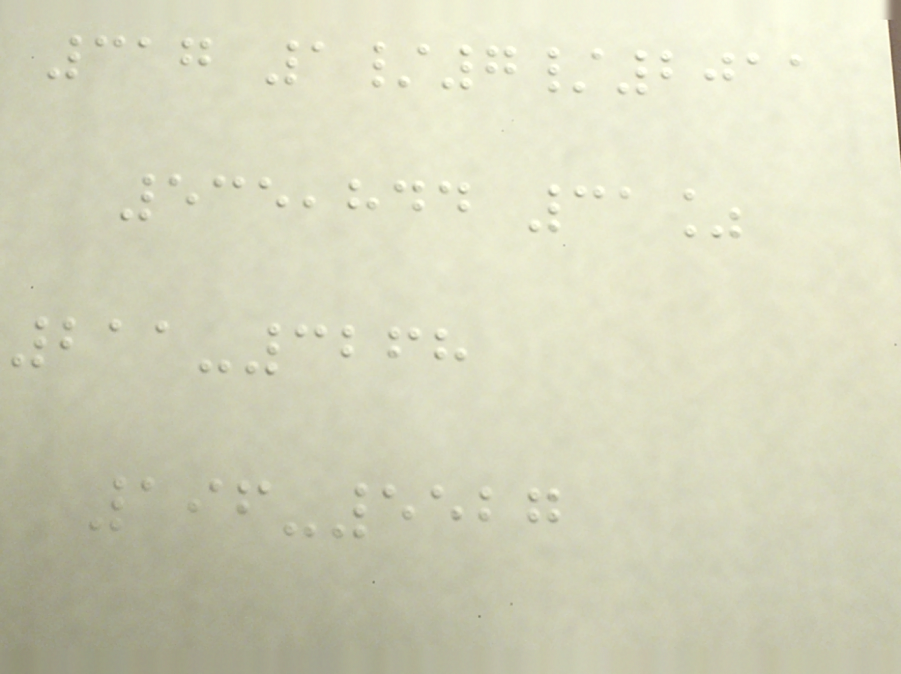317 1/7/2011
535,844 31%
211-3268
196-5527
